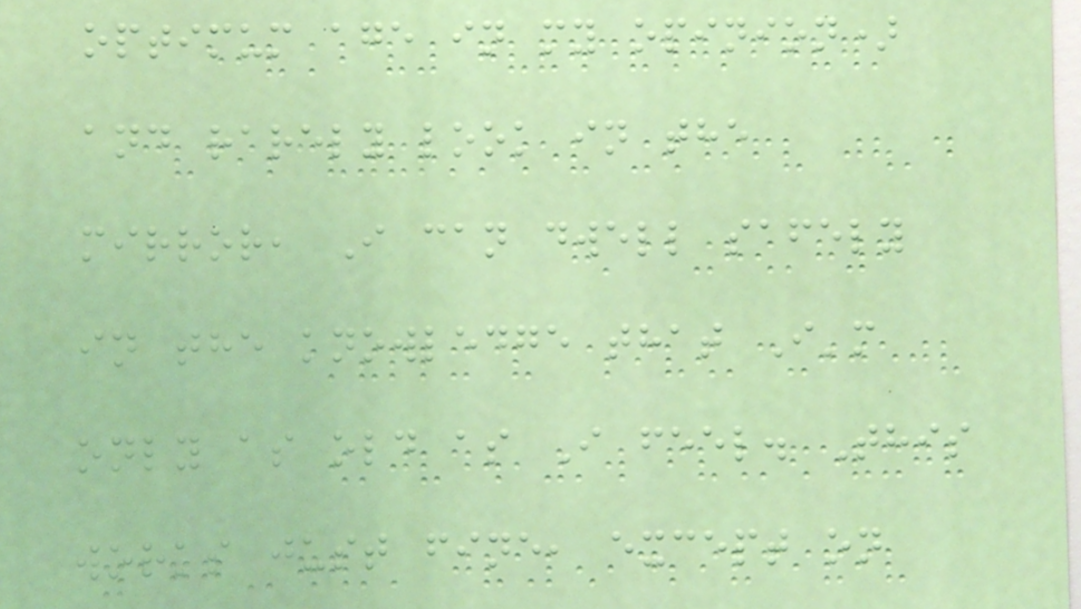optimum age in my opinion)
and rarely look in the
mirror, I can dwell safely
in the knowledge that I'm
only as old as I feel. This
works just fine, except on
